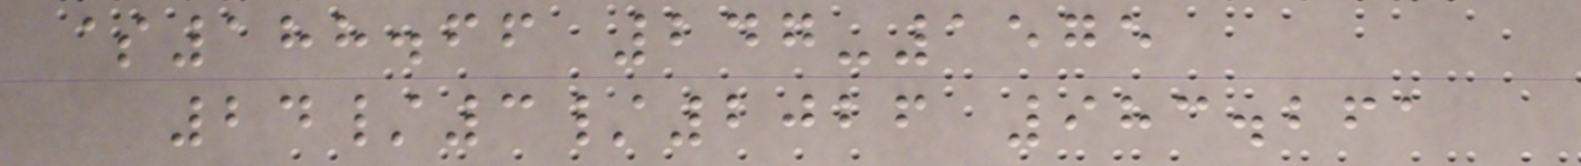$188.66 247-1575
24/3/2026 983.261
